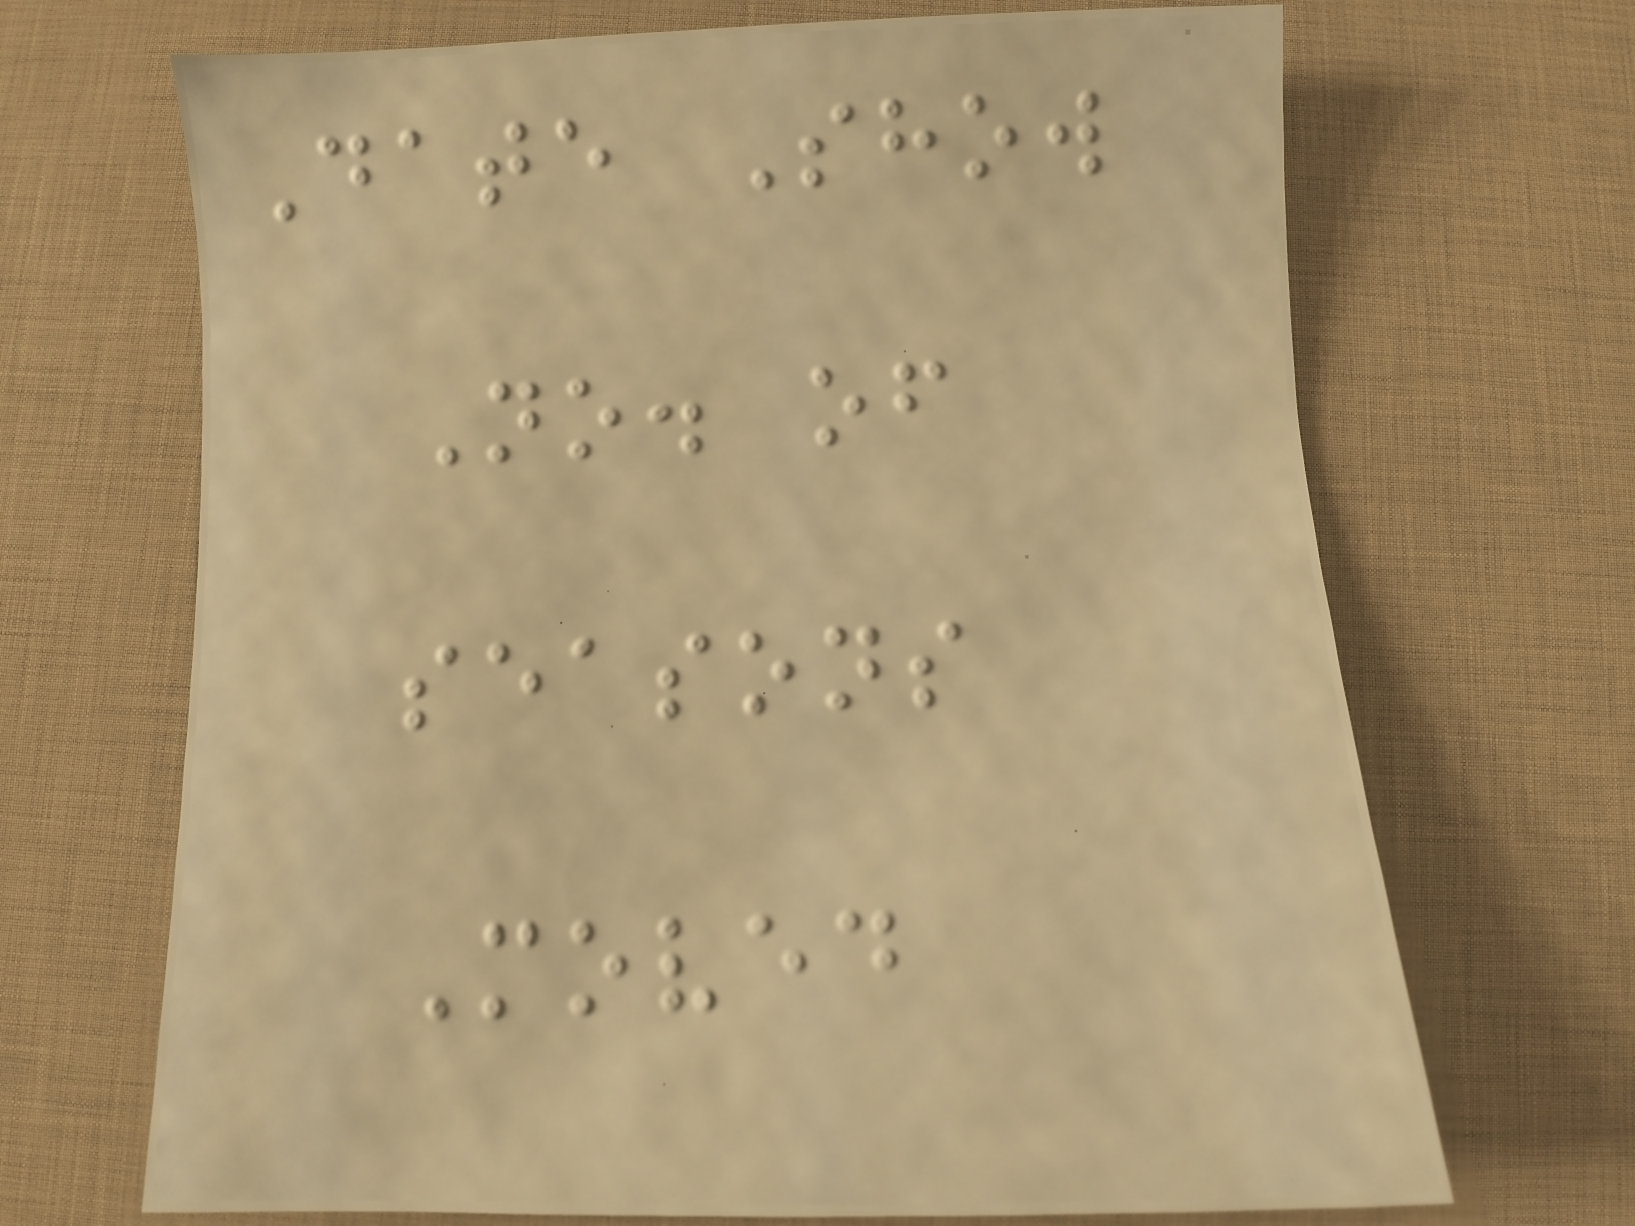Date Show
No. of
seasons
Moved
